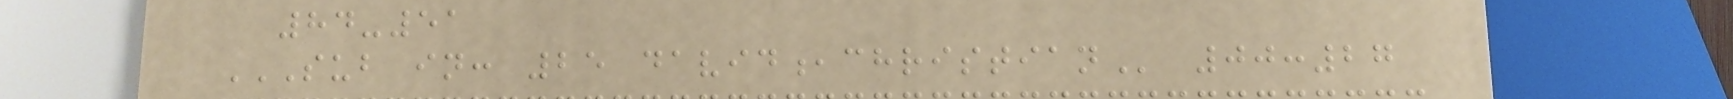84-51
SUB IN: 25 DAVID,CHRISTIAN 00:27
